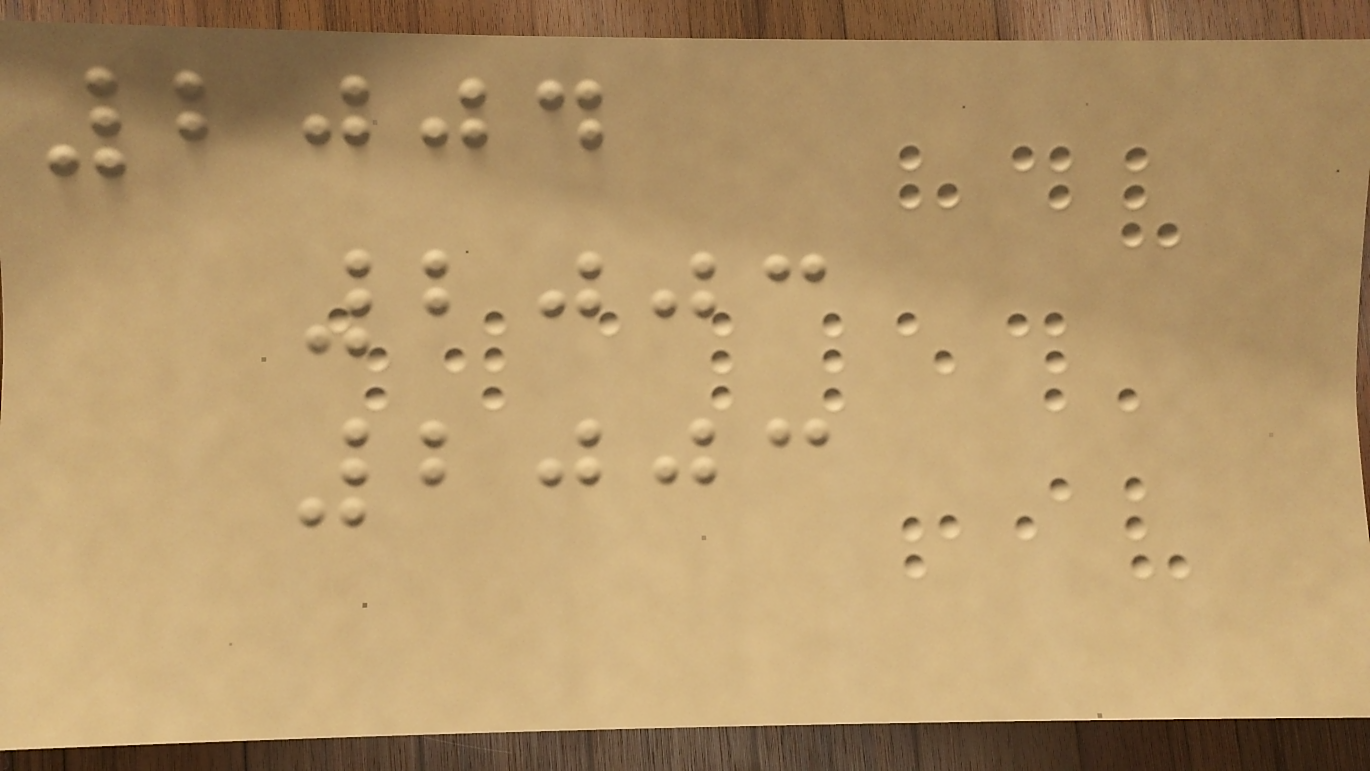2004
2003
2003
